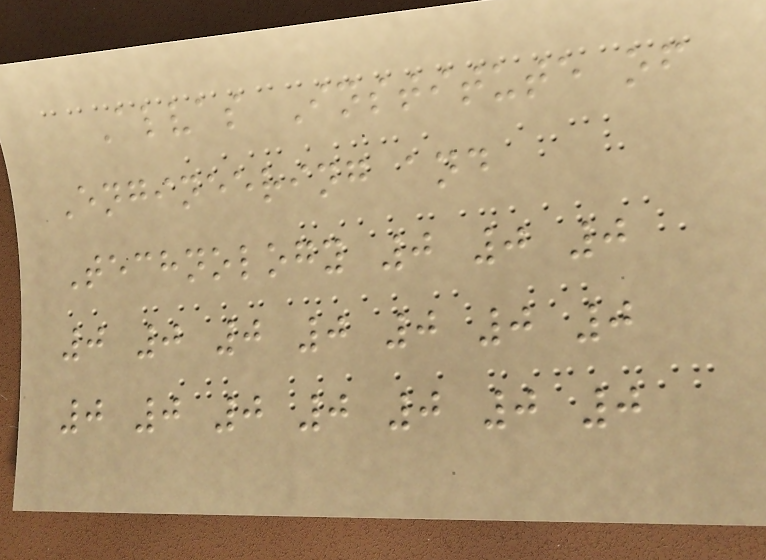Alvas Institute of
Engineering and
Technology 0 0 0
0 0 0 0 0 0 0
0 0 0 0 0 0 0
